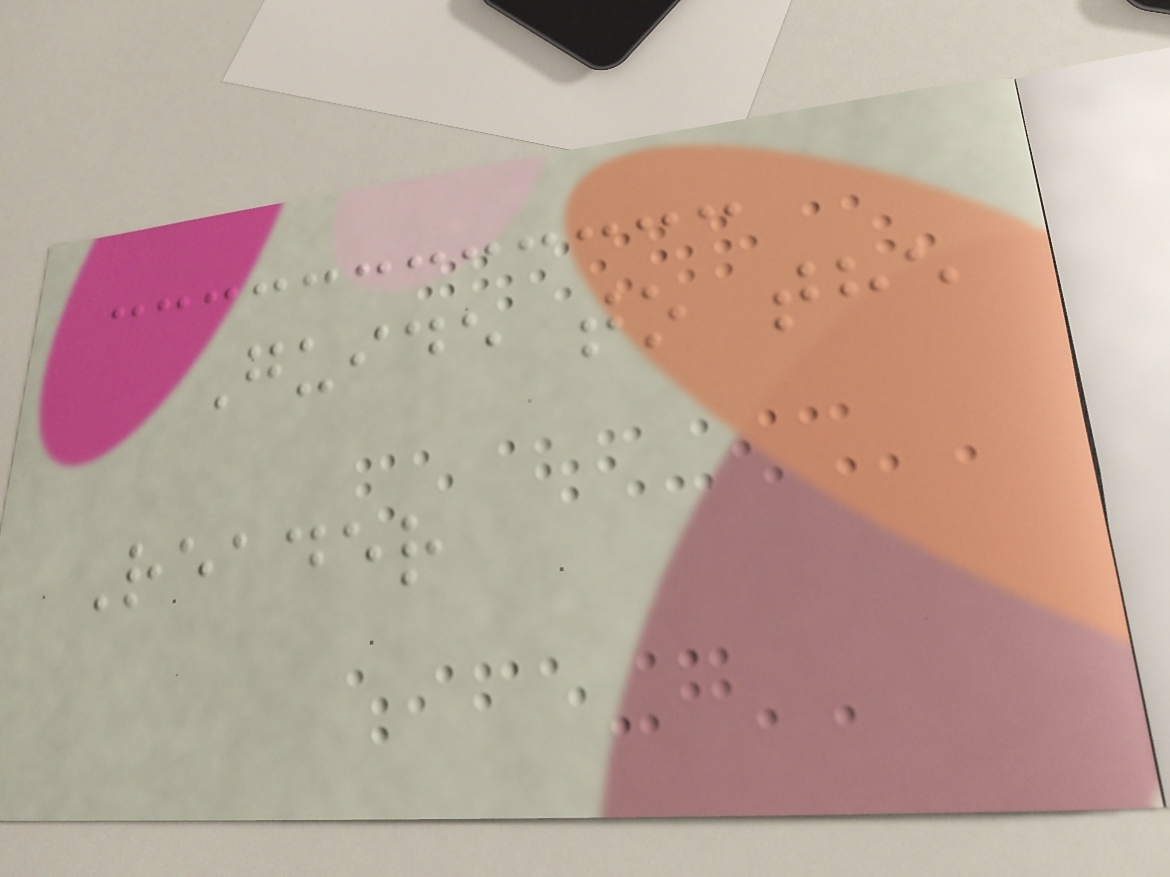Guide to the
Reader
